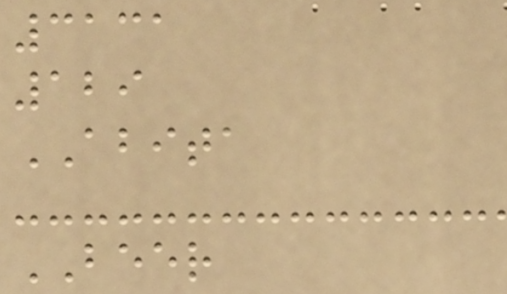3131
129
ABITA
BEER
